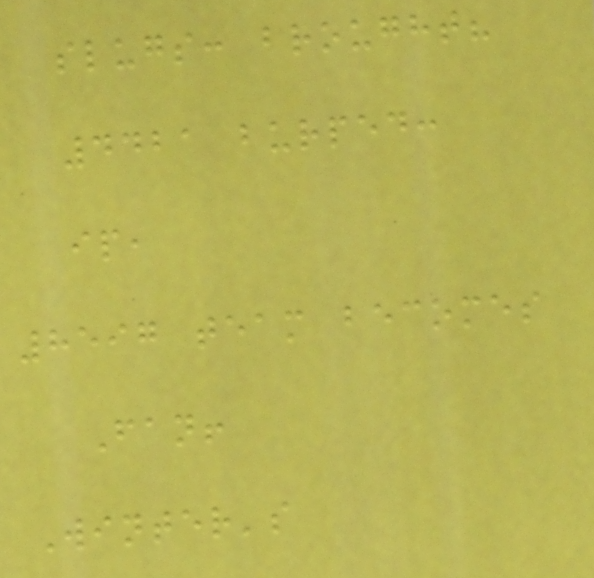slugs: brought?
4421 burped:
ip,
8597 team becomes
Fan!
Winter's
